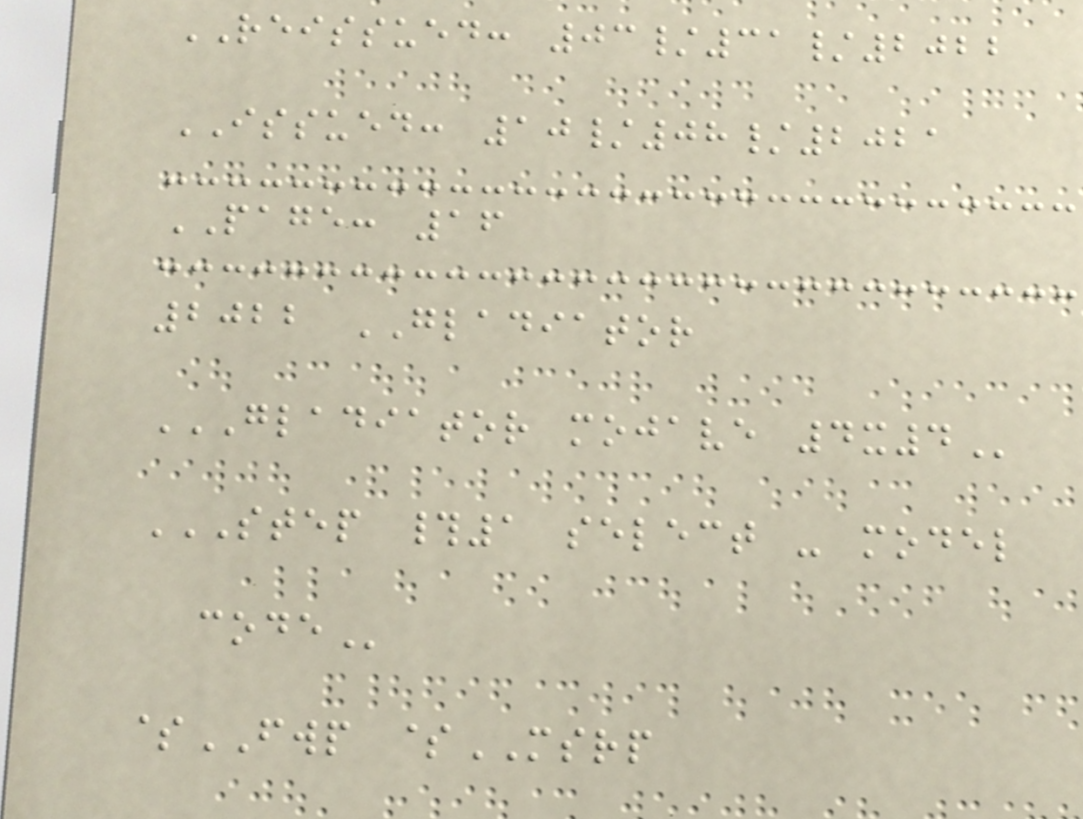REISSUED: 03/31/2022
ISSUED: 10/08/2021
PAGE: 16
2022 GLADIATOR
GLADIATOR MOJAVE 4X4
STEP #1 SELECT - MODEL
CODE
$FWP $MSRP
